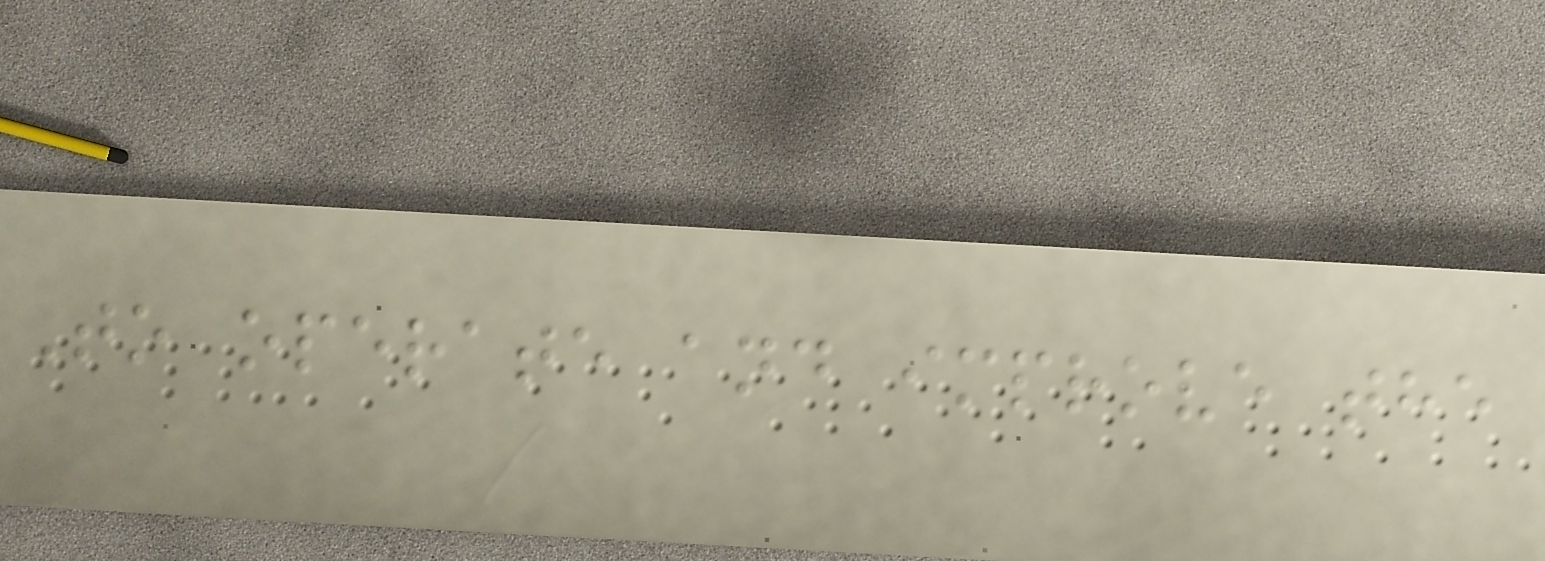To operate and improve the
